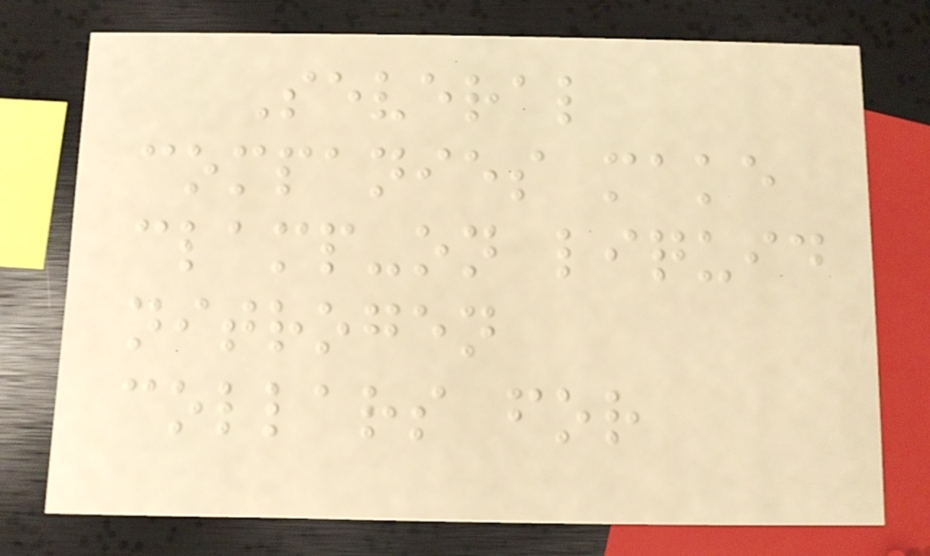Several
companies make
clamp-on liquid
nitrogen
collars for
